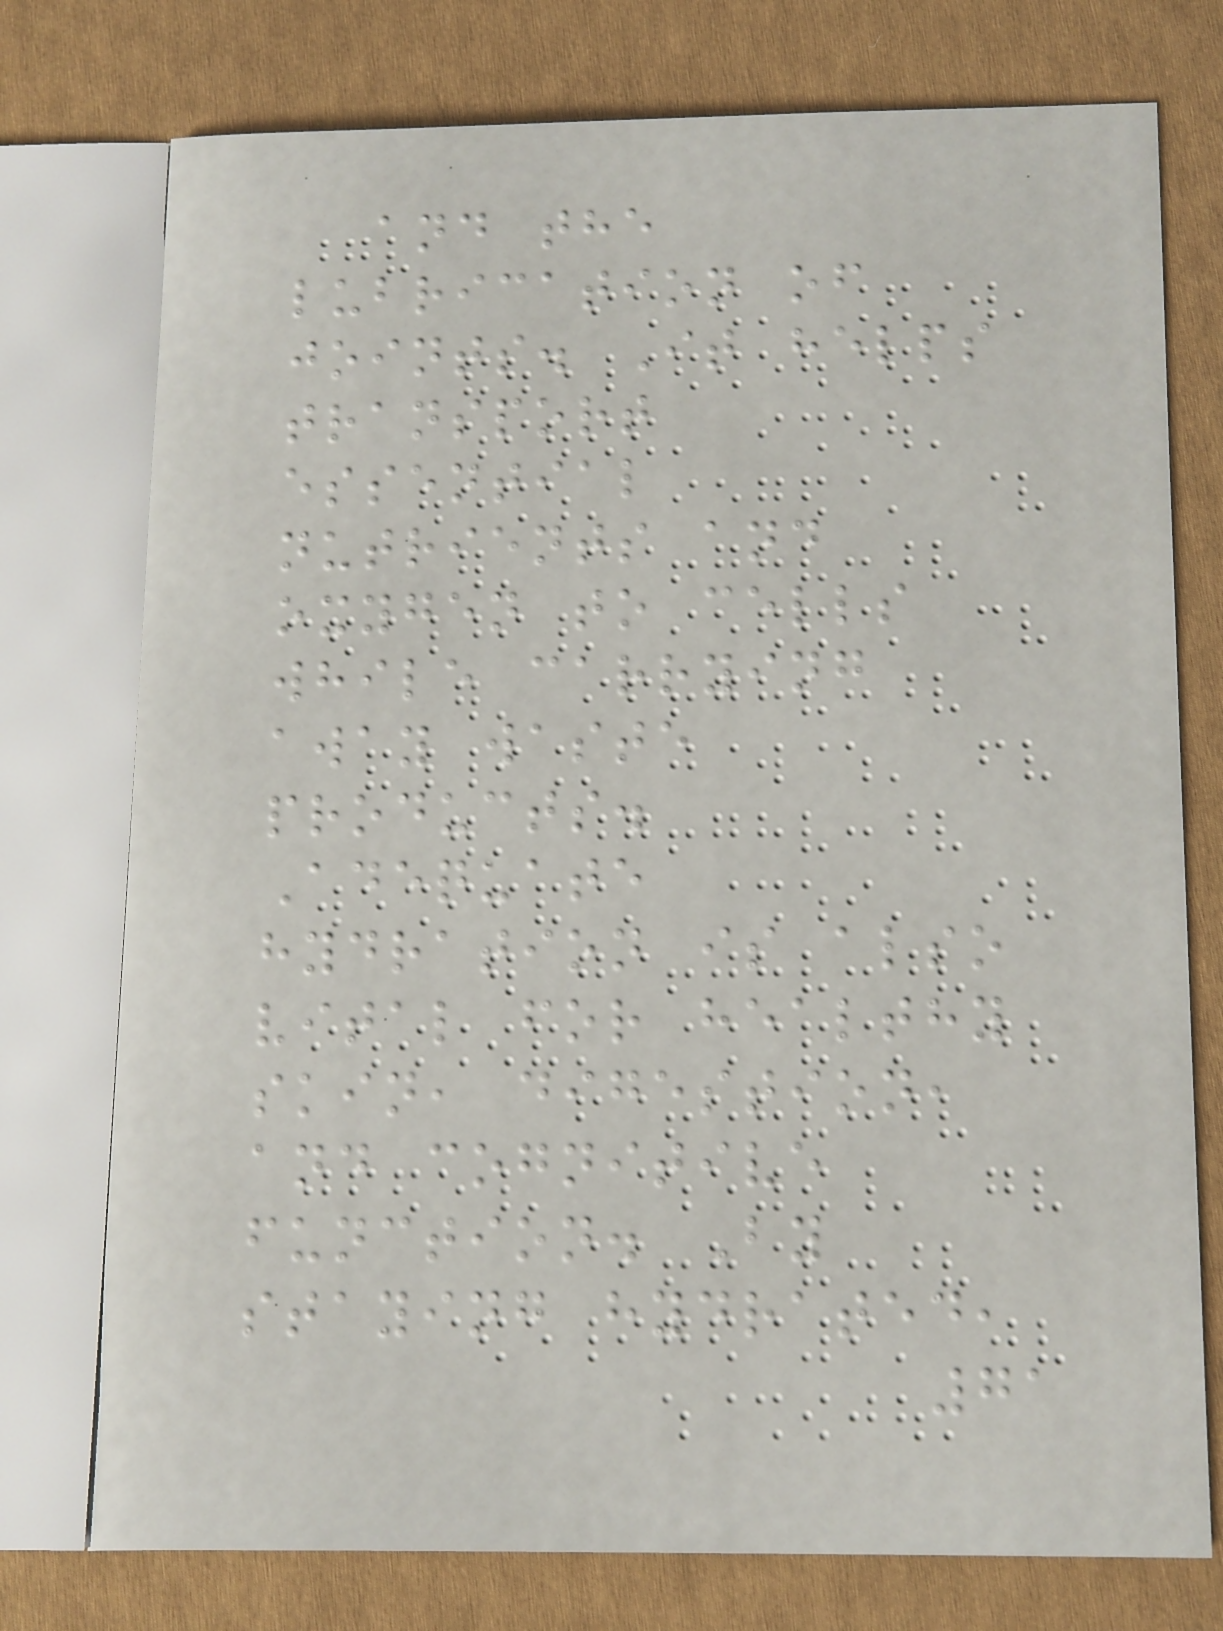and the
lubrication of
joints. It helps
transport
essential
nutrients and
oxygen to cells
while carrying
away waste
products.
Adequate
hydration is also
vital for healthy
skin, digestion,
and cognitive
function. By
staying hydrated,
71
